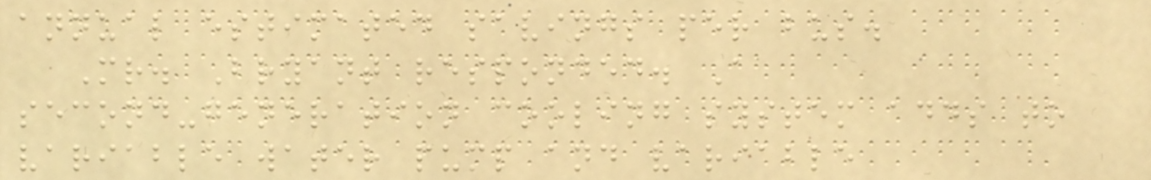annual estimated savings per bus.
Mr. Bryant responded. A
second-generation cooling system adds to
variable water pump and variable
